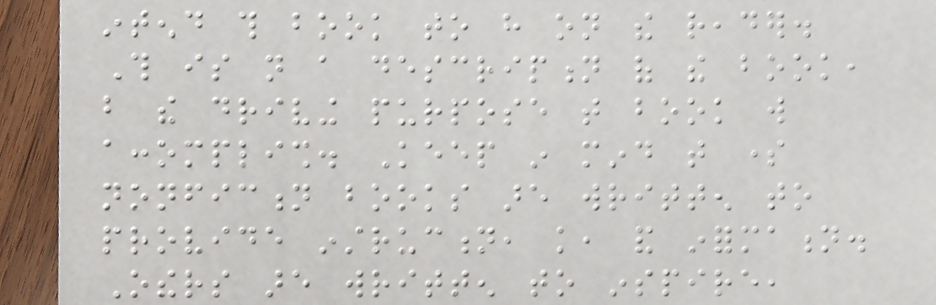intend this book to have on the reader.
This is not a description of the book,
but the driving purpose that book will
accomplish. Keep in mind that some
nonfiction books are written to
provide instruction, knowledge, and information.
Others are written to inspire,
